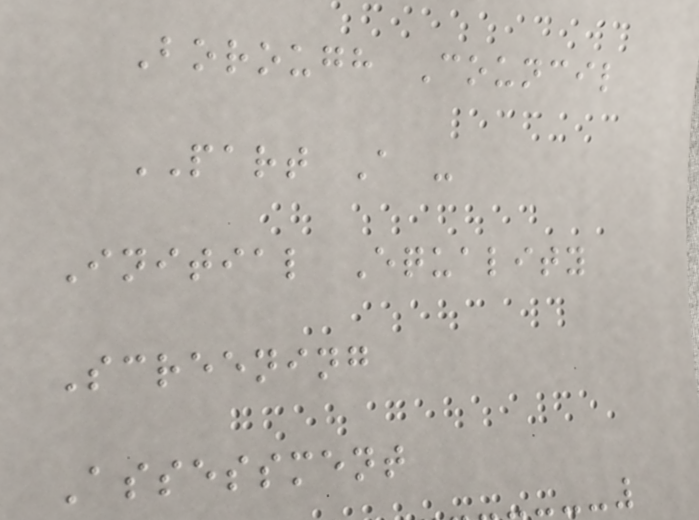Borough Council
PART A -
Initial Equality
Screening
Assessment
